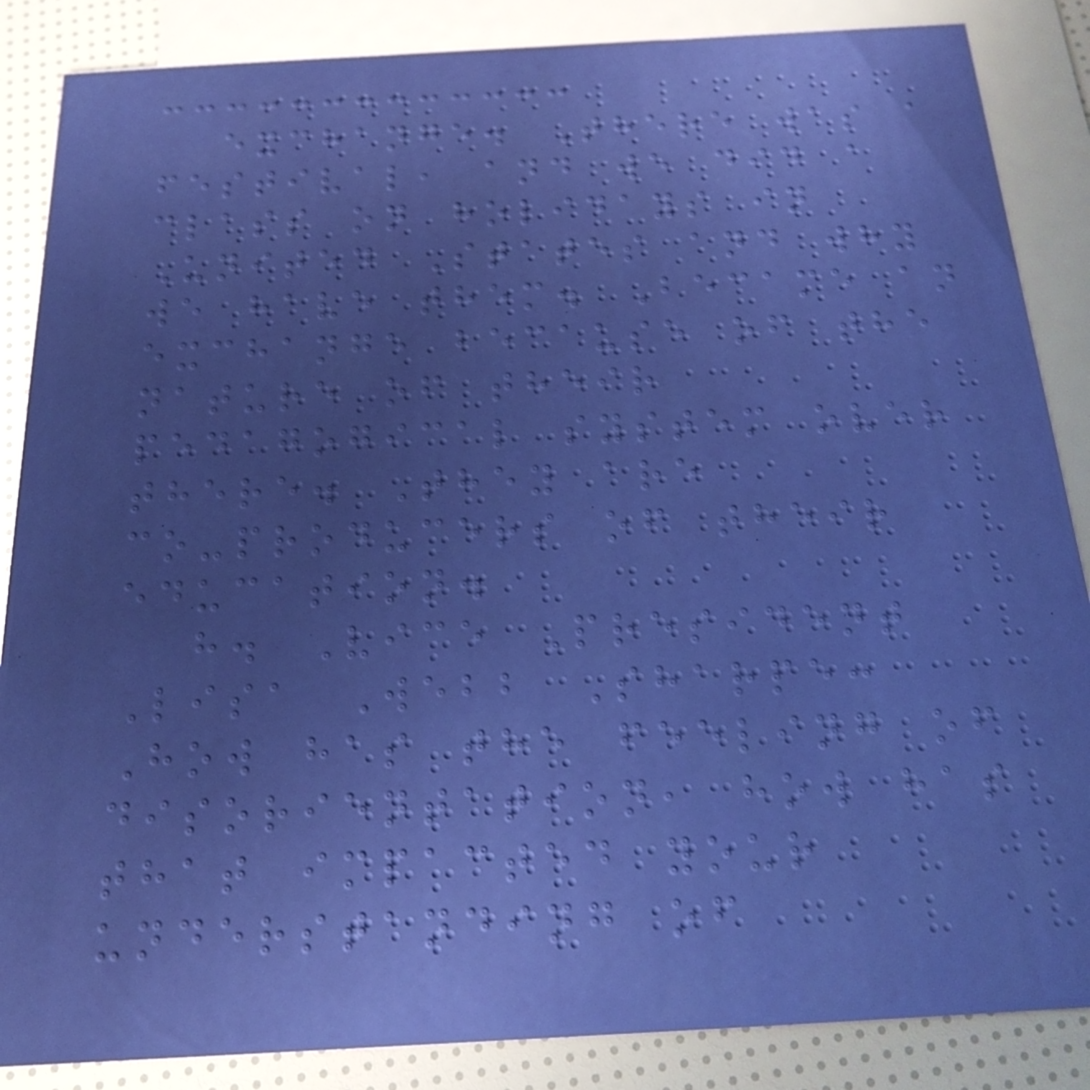exchange. There was a
festival, and we did a
class on holidays in
United States and why
we have them. Became an
exchange because of the
nature of their
pedagogical system over
there. They are
co-producers of their
education.
h. Vice President
Lisa Webb Sharpe:
How has the feeling of
disorientation, how has
that impacted your
understanding of
